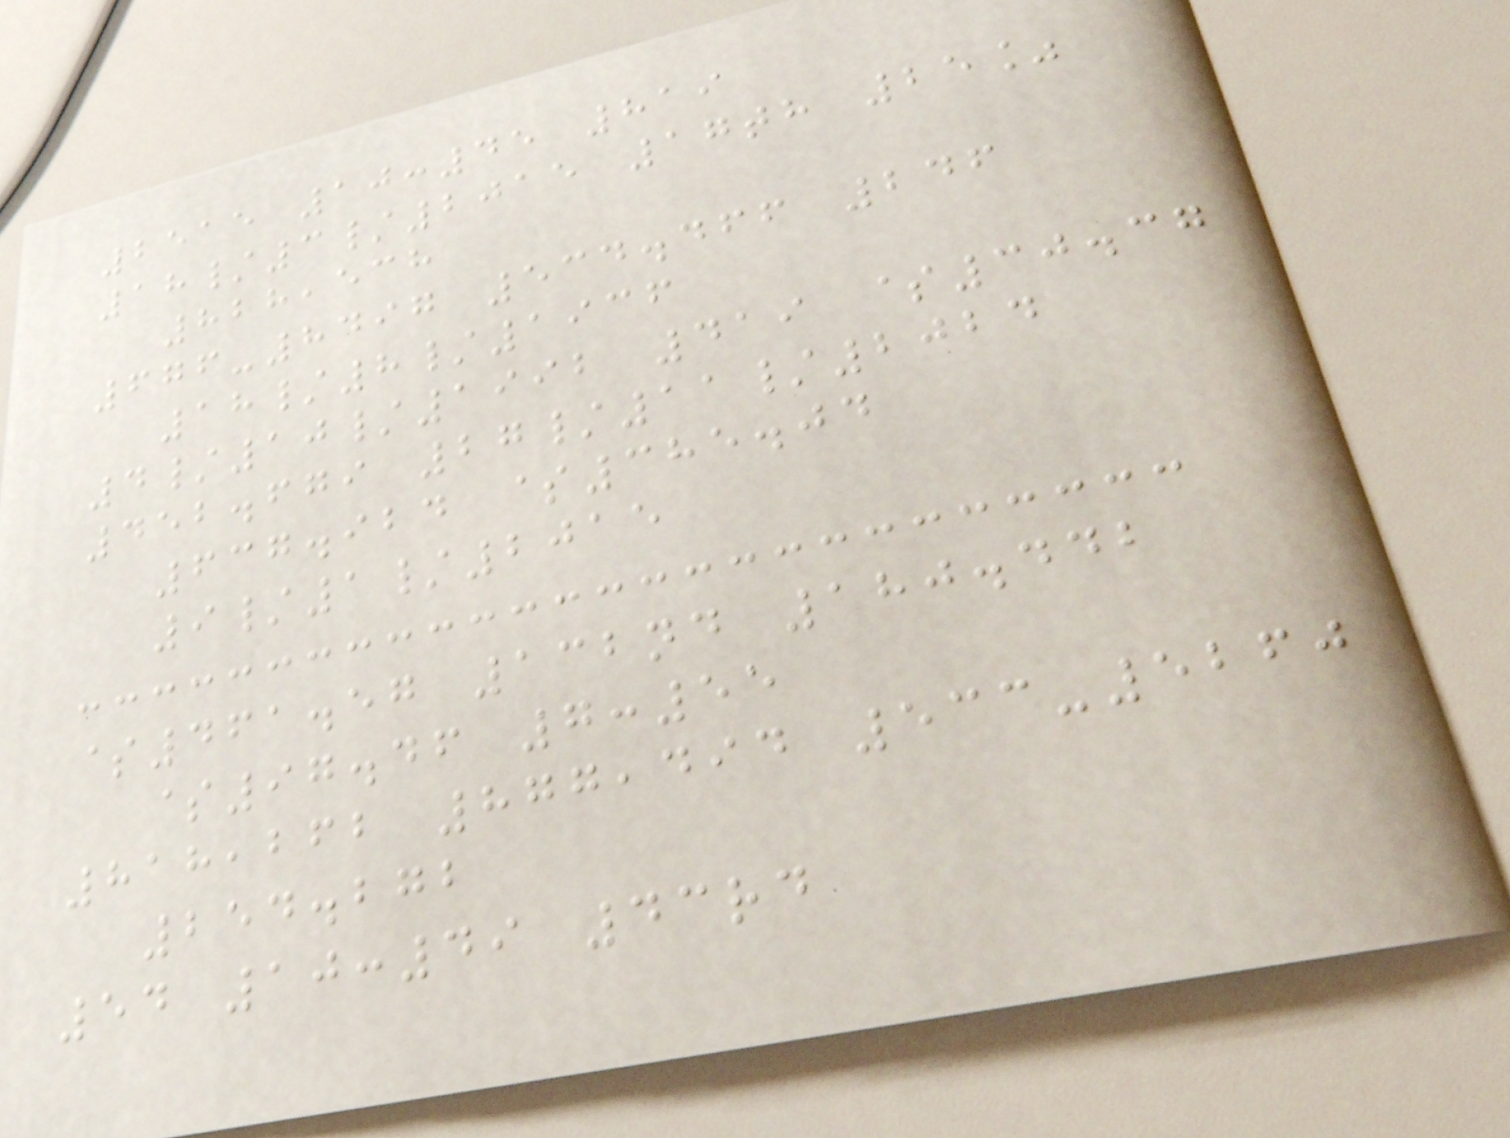2515 10:45 819
18/3/2015 17th 25%
828,538
676-8497 534.466 246
18/8/1936
4/10/1992 419 $30.37
452.679 27/11/2024
637.924 $385.04
9/1/2015
$461.57 132nd 180.442
$97.46 7:55
818,262 877,494 533-5260
254.272
54 10:49 43rd
